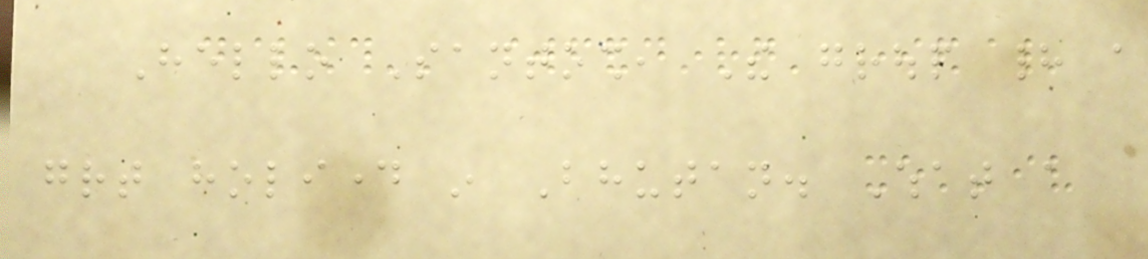Hello Santosh, The group had a
great holiday in Bhutan. What a
